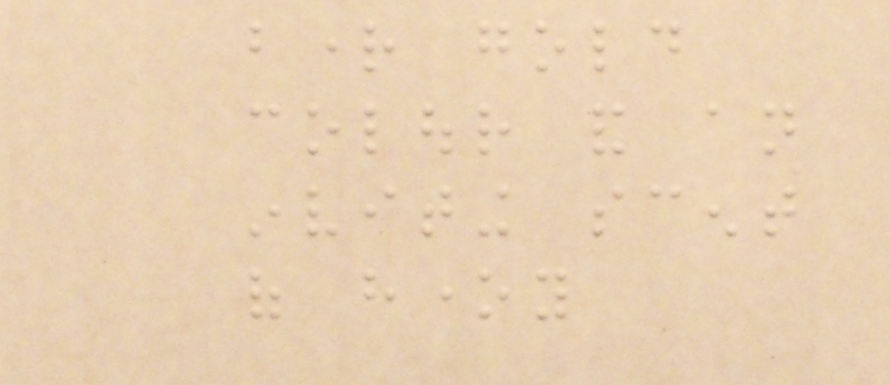bright gold
colour and an
inviting scent
of honey
